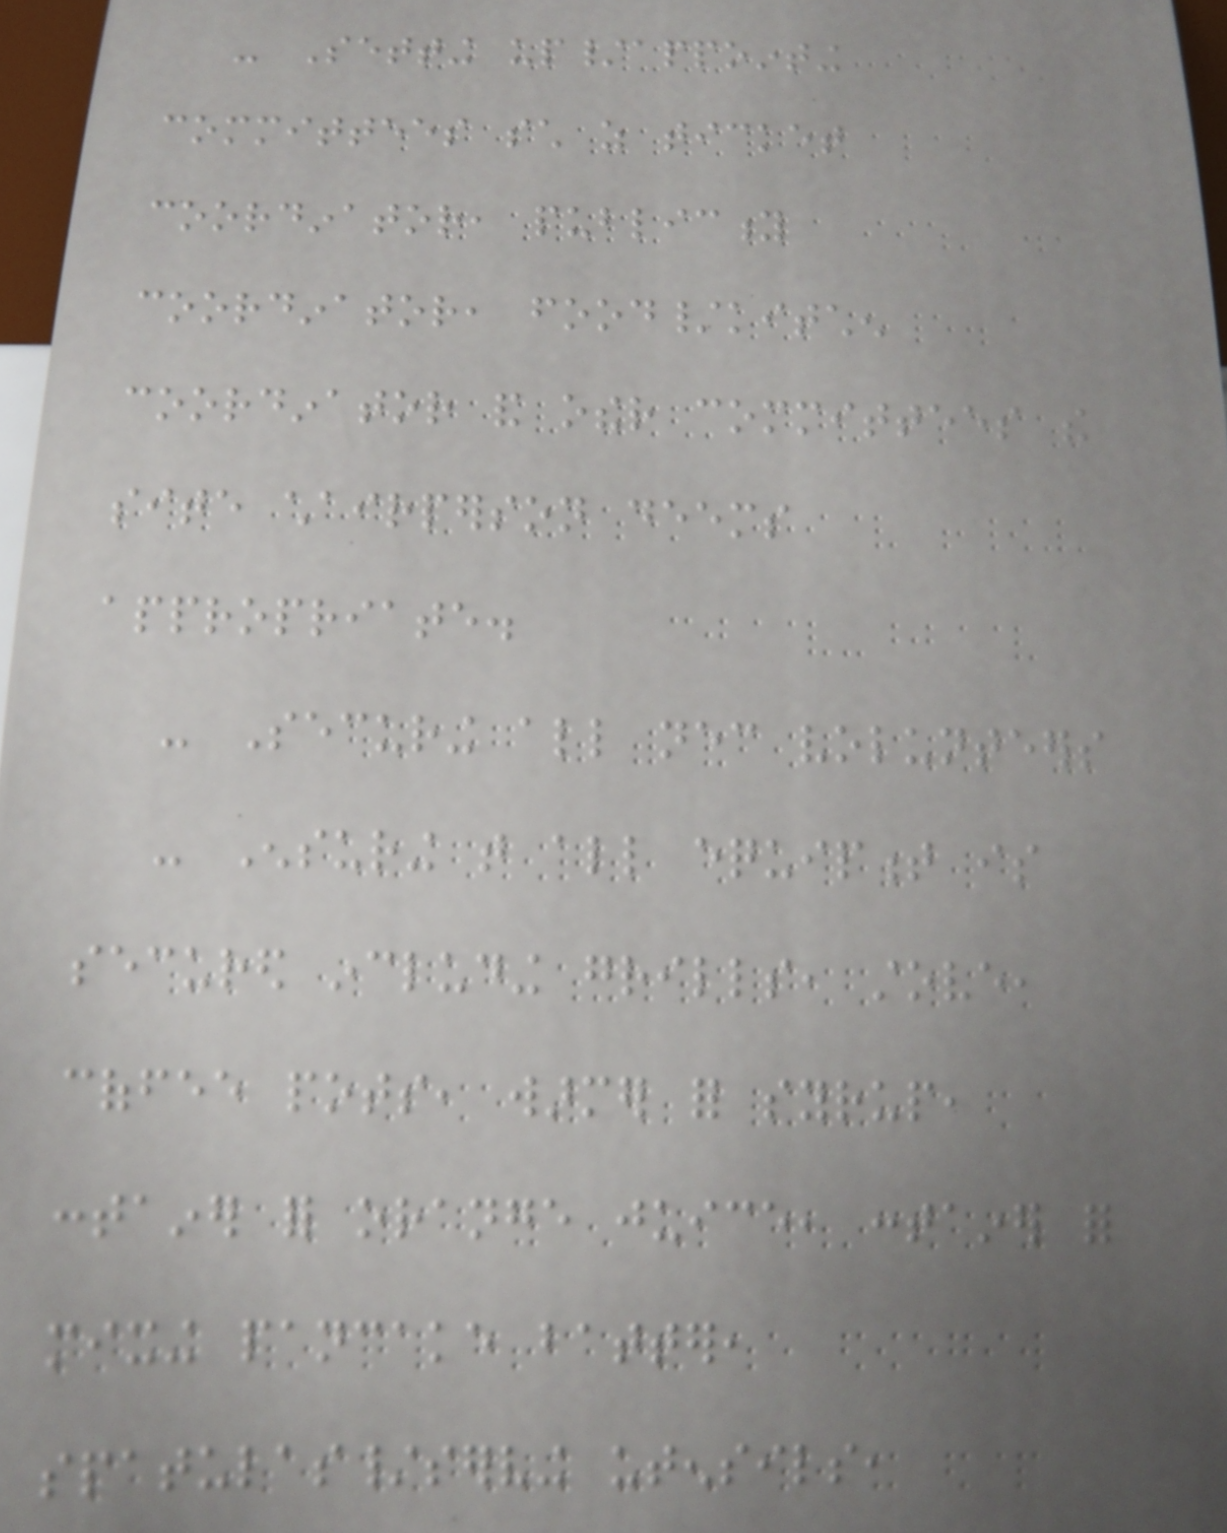- Setting up/appointing
committees such as ticket
coordinator, publicity
coordinator, food/kitchen
coordinator and other committees the
site chairperson deems
appropriate.
- Securing all necessary volunteers
- Ensuring that all equipment is
secured including grills, stove,
coffee pots, warmer for syrup,
container for orange juice, container for
mixing pancake batter,
spatulas/serving utensils,
